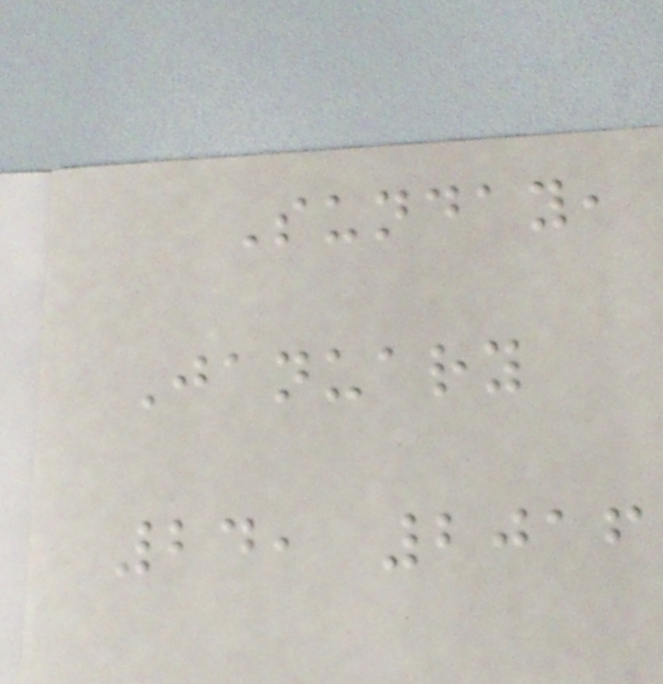Sunday,
January
24, 2016
